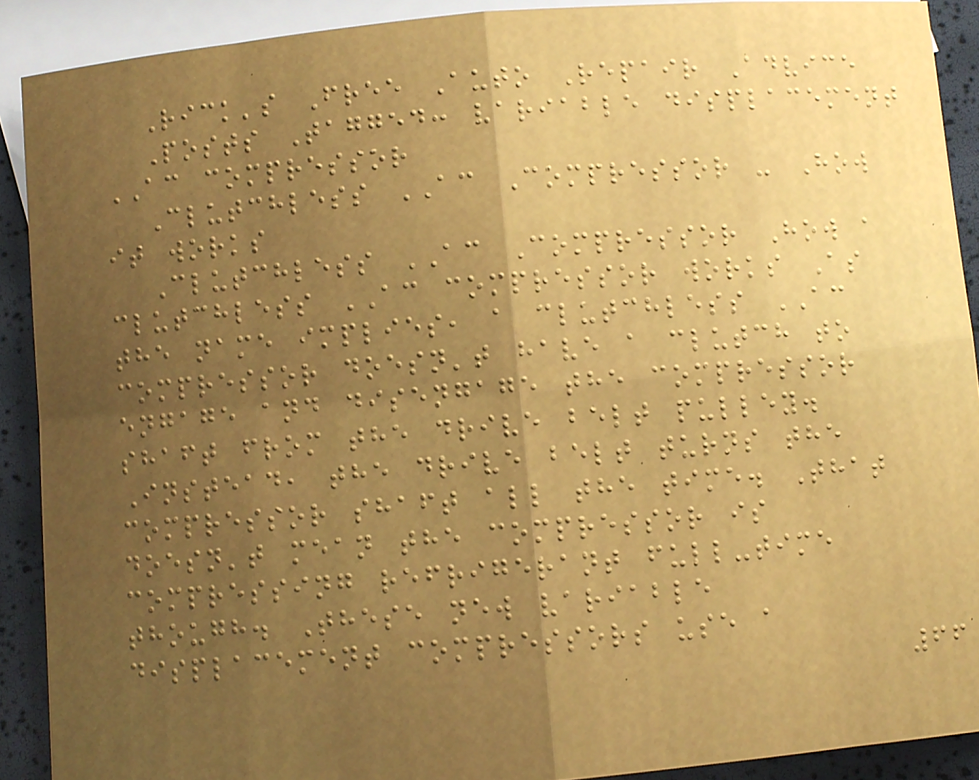Rick's Free Auto Repair Advice
Posts Tagged: variable displacement
AC compressor
Clutchless AC Compressor - How
it works
Clutchless AC Compressor How a
clutchless AC compressor works As
the name implies, a clutchless AC
compressor doesn't have a clutch to
engage and disengage the compressor
shaft from the drive belt pulley.
Instead, the drive belt turns the
compressor shaft all the time. That
doesn't mean the compressor is
compressing refrigerant full-time
though. These new variable
displacement compressors use a
66
